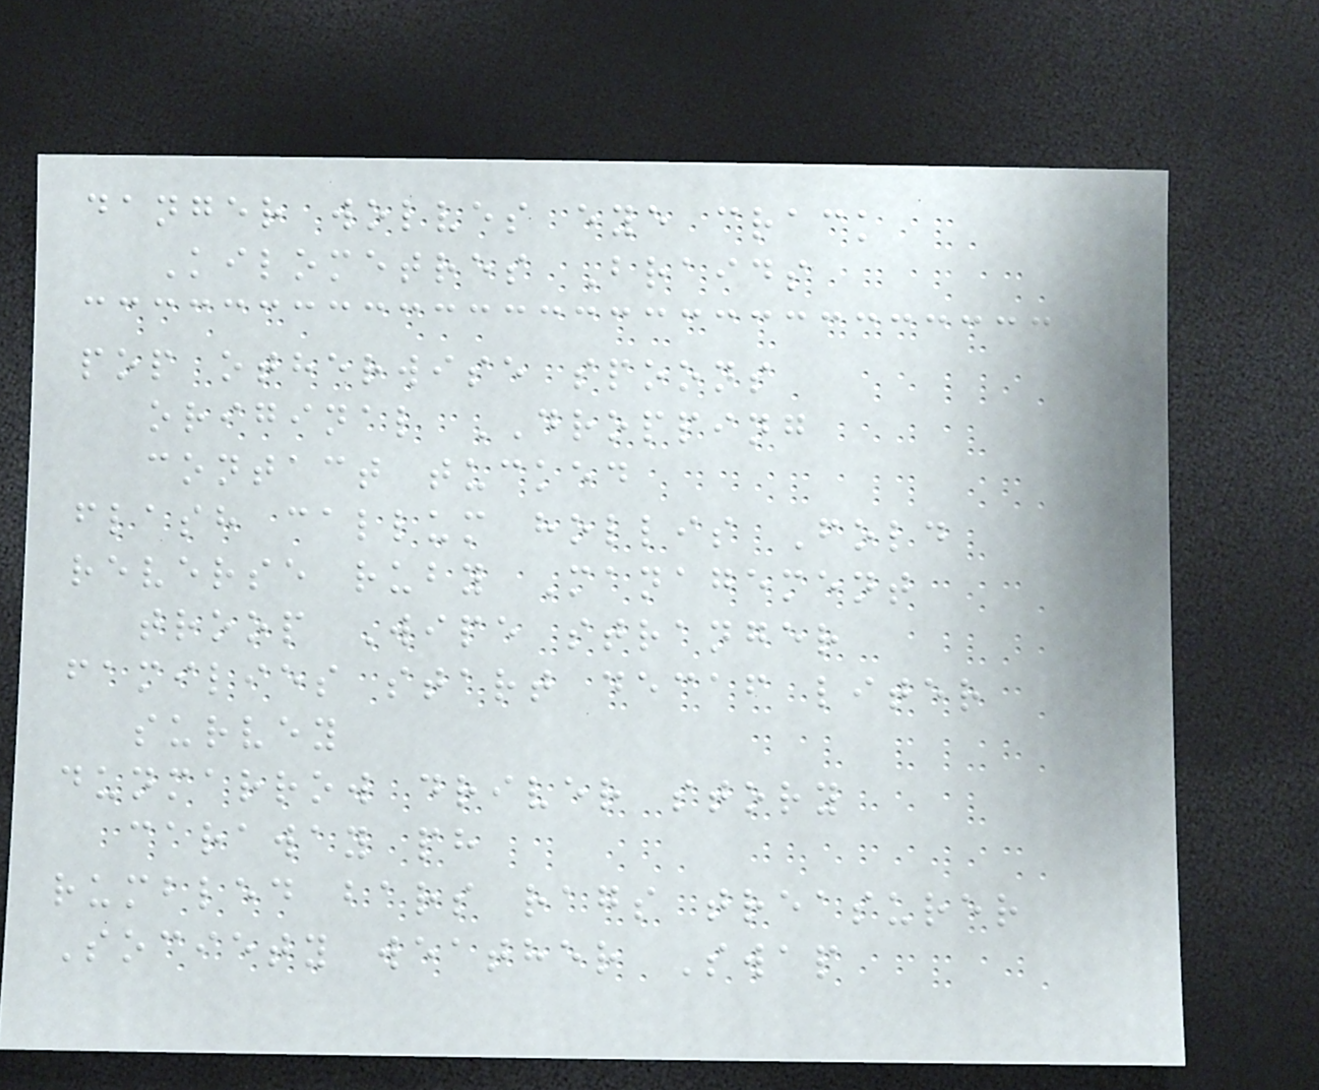danger wolves eye crack
Kilometres Braids
pop otherwise spoons
original DROPPING
contact tucked
flash callum hollis Fold
reverse ruby Management
troop Wipe stranger
families start decaf liter
survey
dunmarrow driver story
caraway ph
rumbled bars rags treasurer
Society weather Swap
